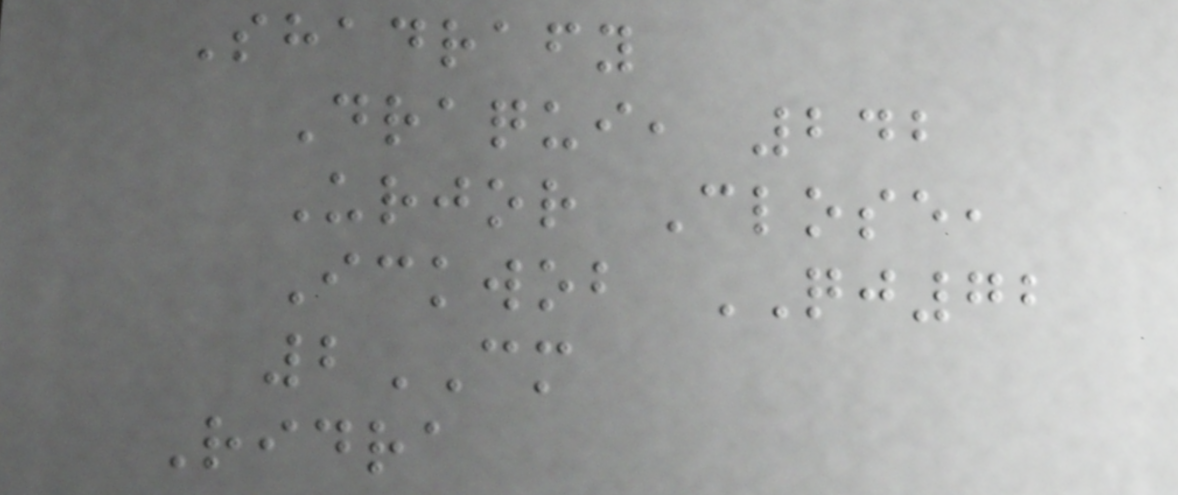Shadrafy
Draqui, 242
Urjor Close,
Ickwob QJ72
2CM
Ridra
